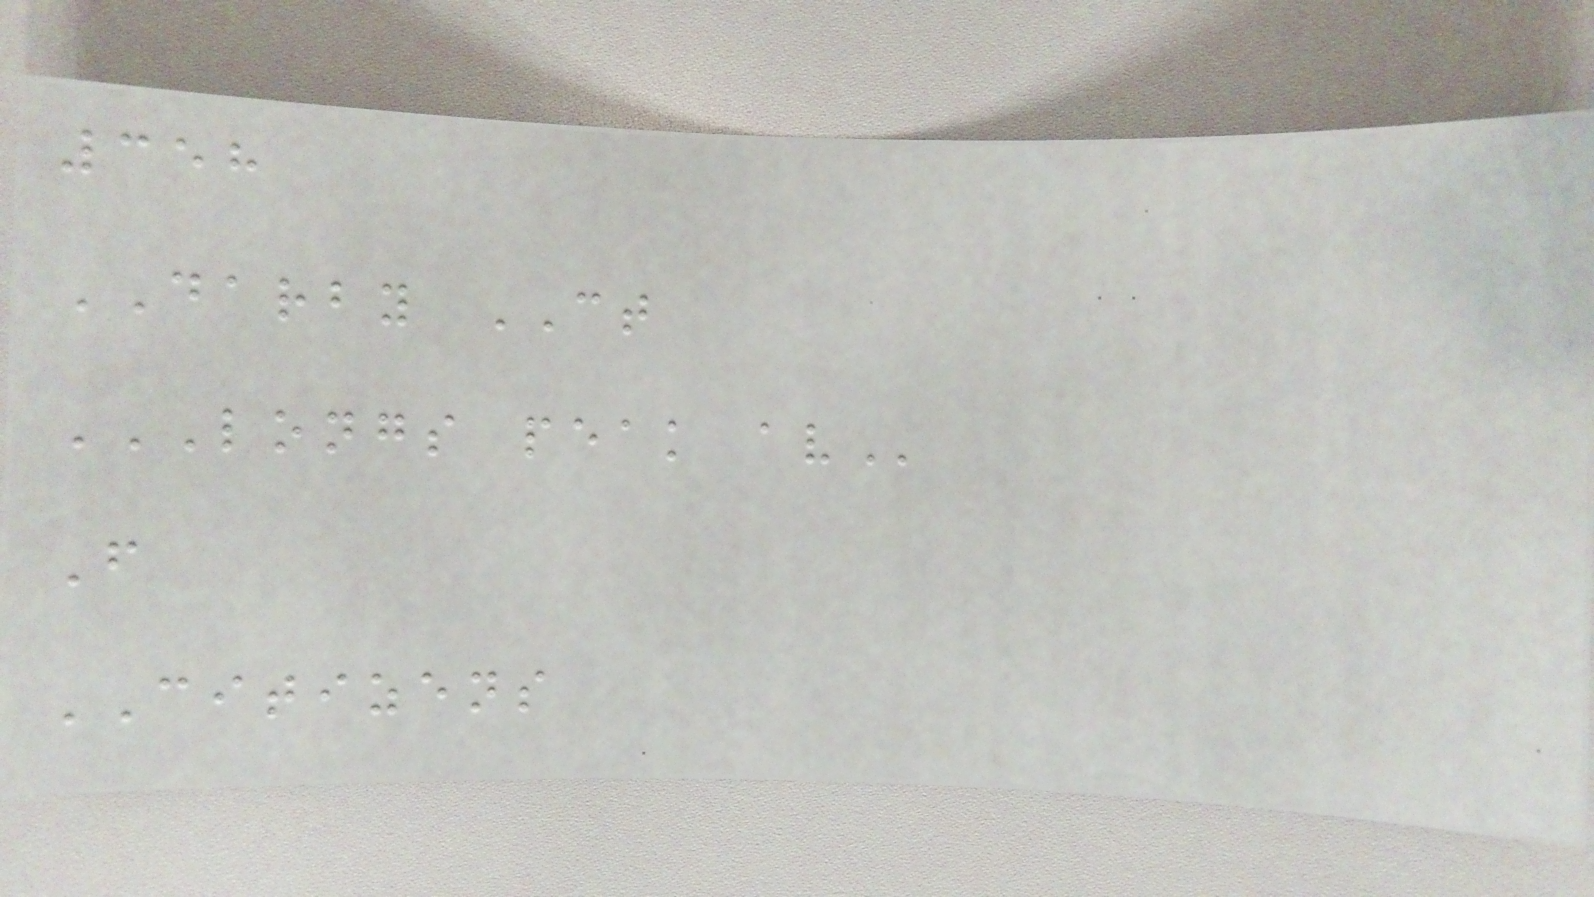358
DARBY CT
LONGS PEAK AV
F
CITIZENS
